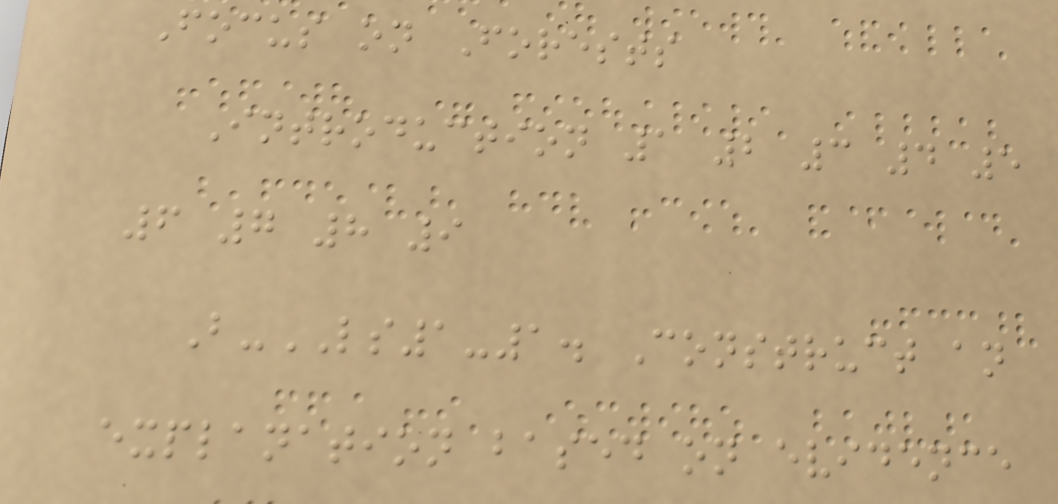Focus on Forests
Introduction 1 2 3 4 5
6 7 8 9
B-LS1-1. Construct an
explanation based on evidence
